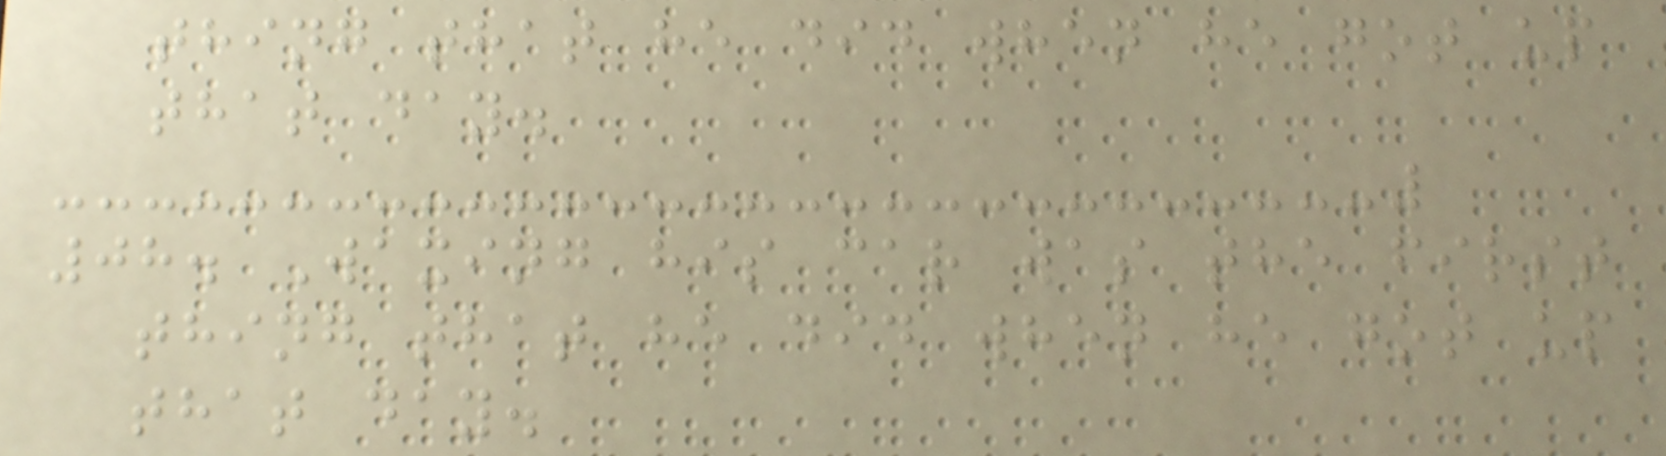thing that he did when he got up
that day.
08. Waxing his car was the first
thing that he did when he got up
that day.
